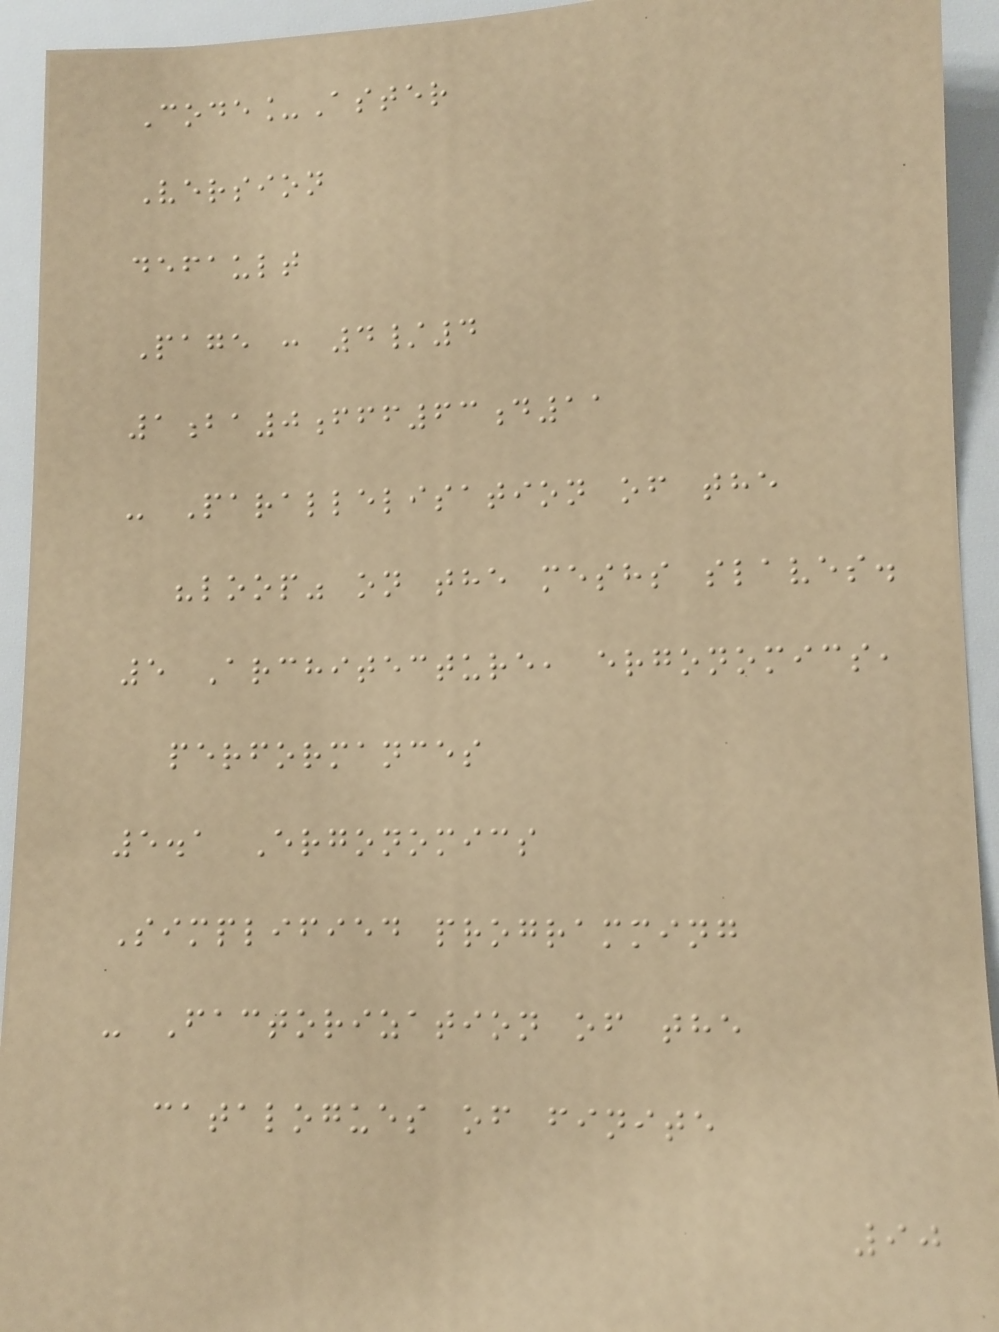Code_Aster
Version
default
Page : 4/4
1ba0fff63d11
- Parallelisation of the
"loop" on the meshs slaves.
5 Architecture, ergonomics,
performances
5.1 Ergonomics
Simplified programming
- Factorization of the
catalogues of finite
90
